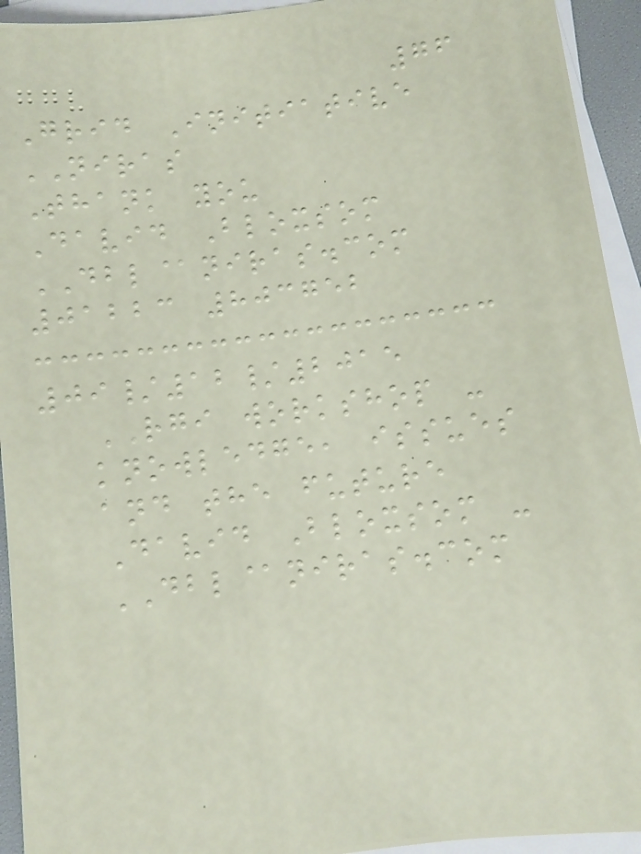76
Grid Initiative
NIRAS
Thank you
David Bloxsom
DBL@niras.com
01223 803752
09/12/2015
RGI workshop -
knowledge, issues
and the future
David Bloxsom -
DBL@niras.com
